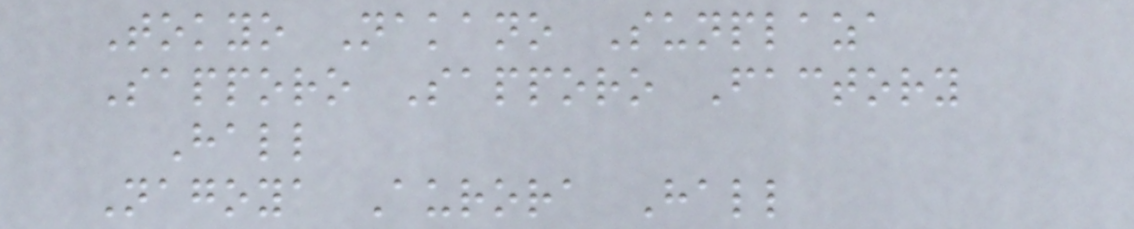Tokyo Nakano Sunplaza
Sapporo Sapporo Factory
Hall
Nagoya Aurora Hall
